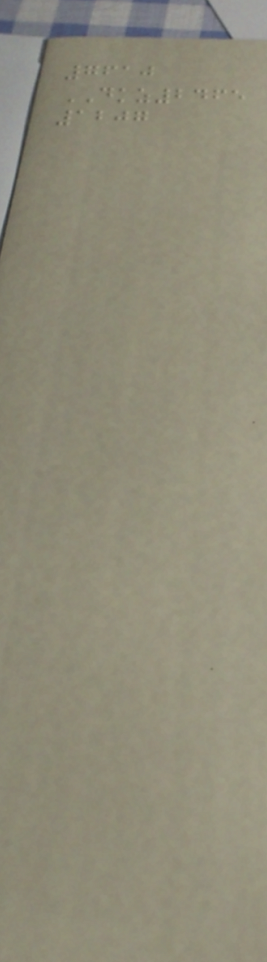7610
DKZ2465
1207
